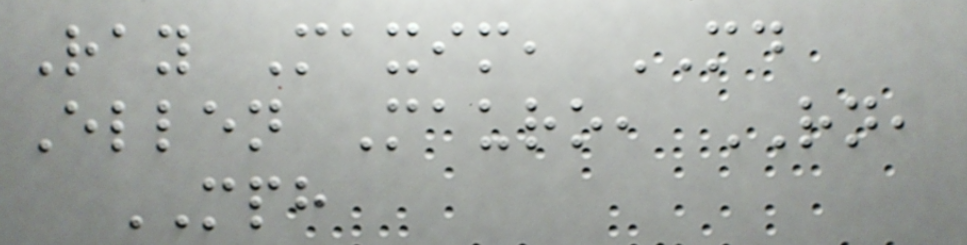Ray Maxim, MD
Ellen Mauro, RN,
MPH
